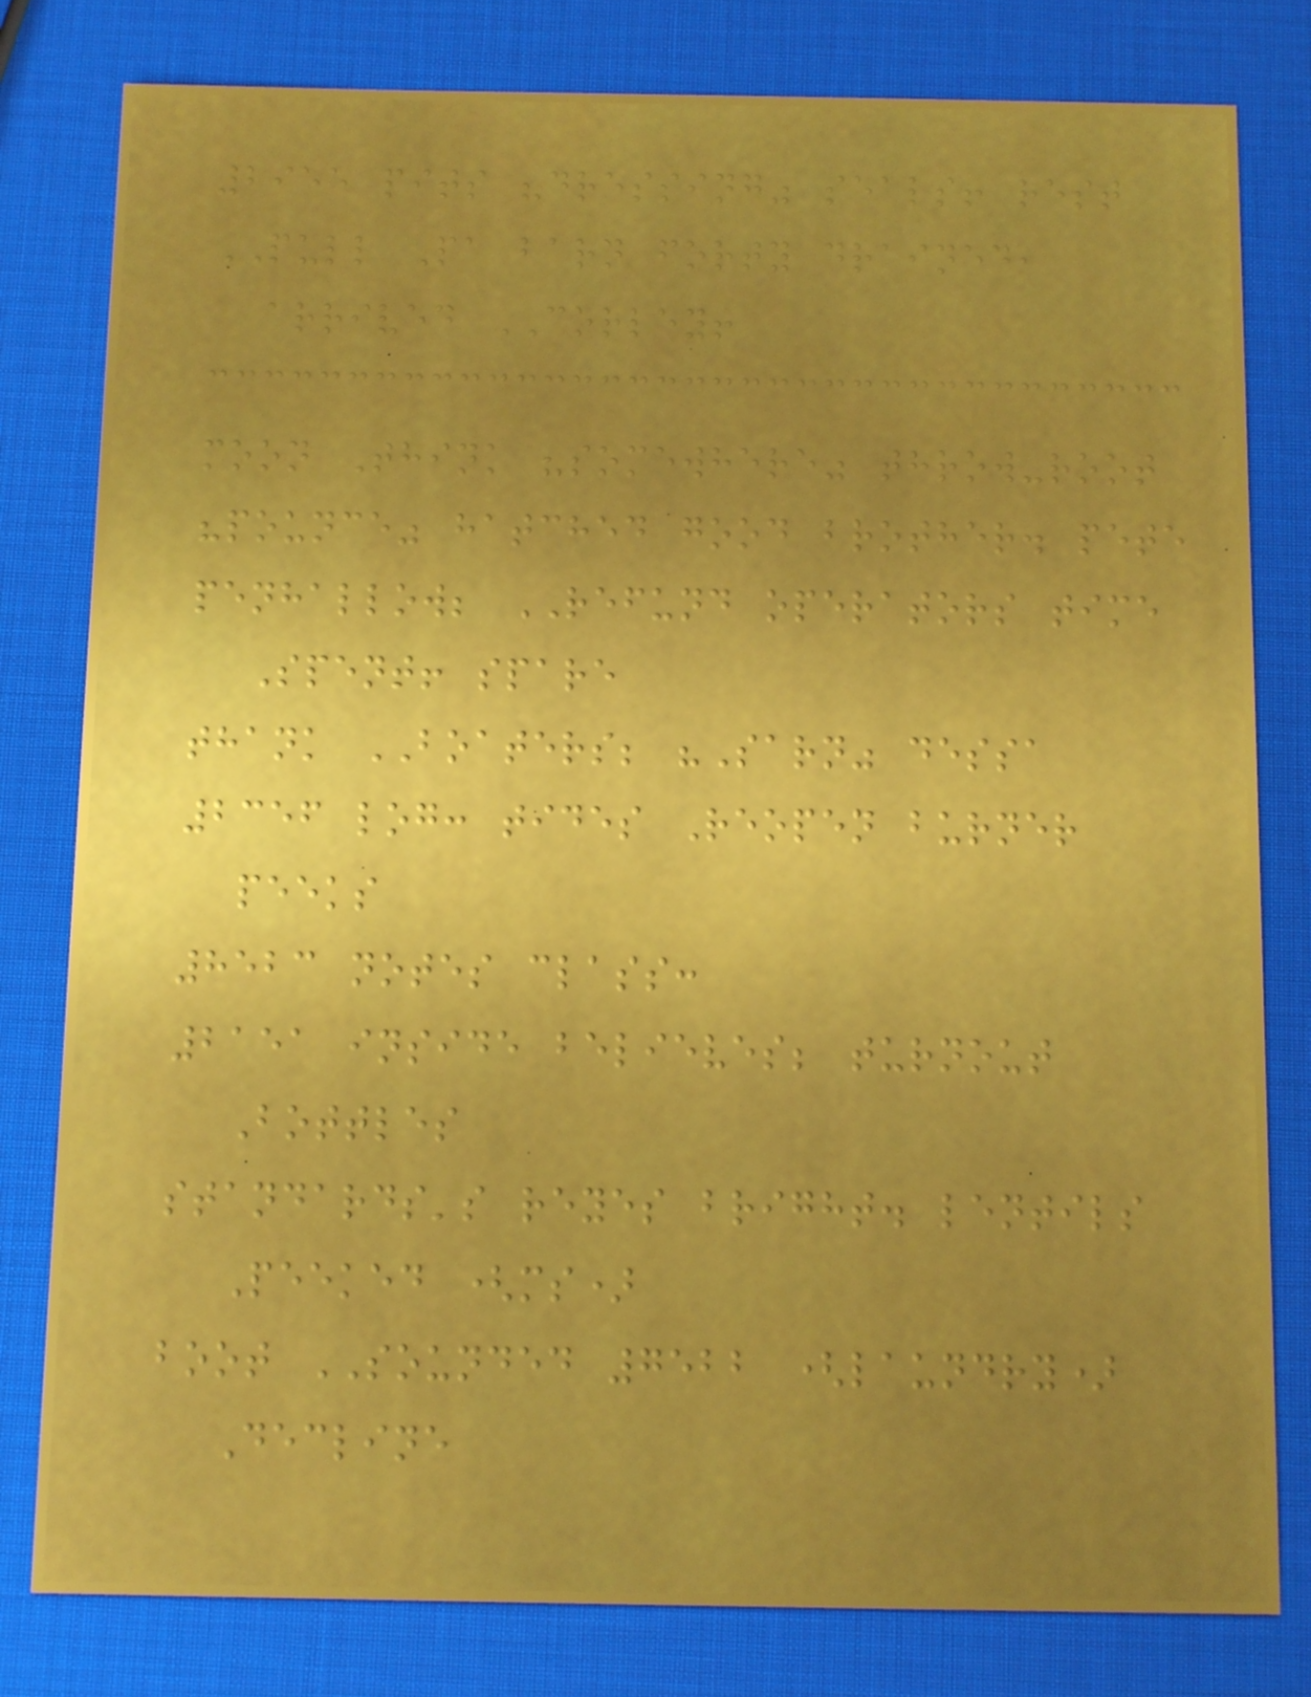2955 pits "dressing" seals! rest
PULL Pa barn forty drained,
arrived CORLEY!
moon Think "somewhere" throw-root
"pounce" hatched good brother. pete
penhallow; REFUND operators time
Spent! spare
thank BOATERS; "Sarn" dessa
2356 log: tides Reopen burner
peeks
8523 notes class:
2151 inside believes; turnout
Bottles
standards's reyes bright. lentils
Peeked (ms)
boot SOUNDED 7522 (laundry)
Decline
